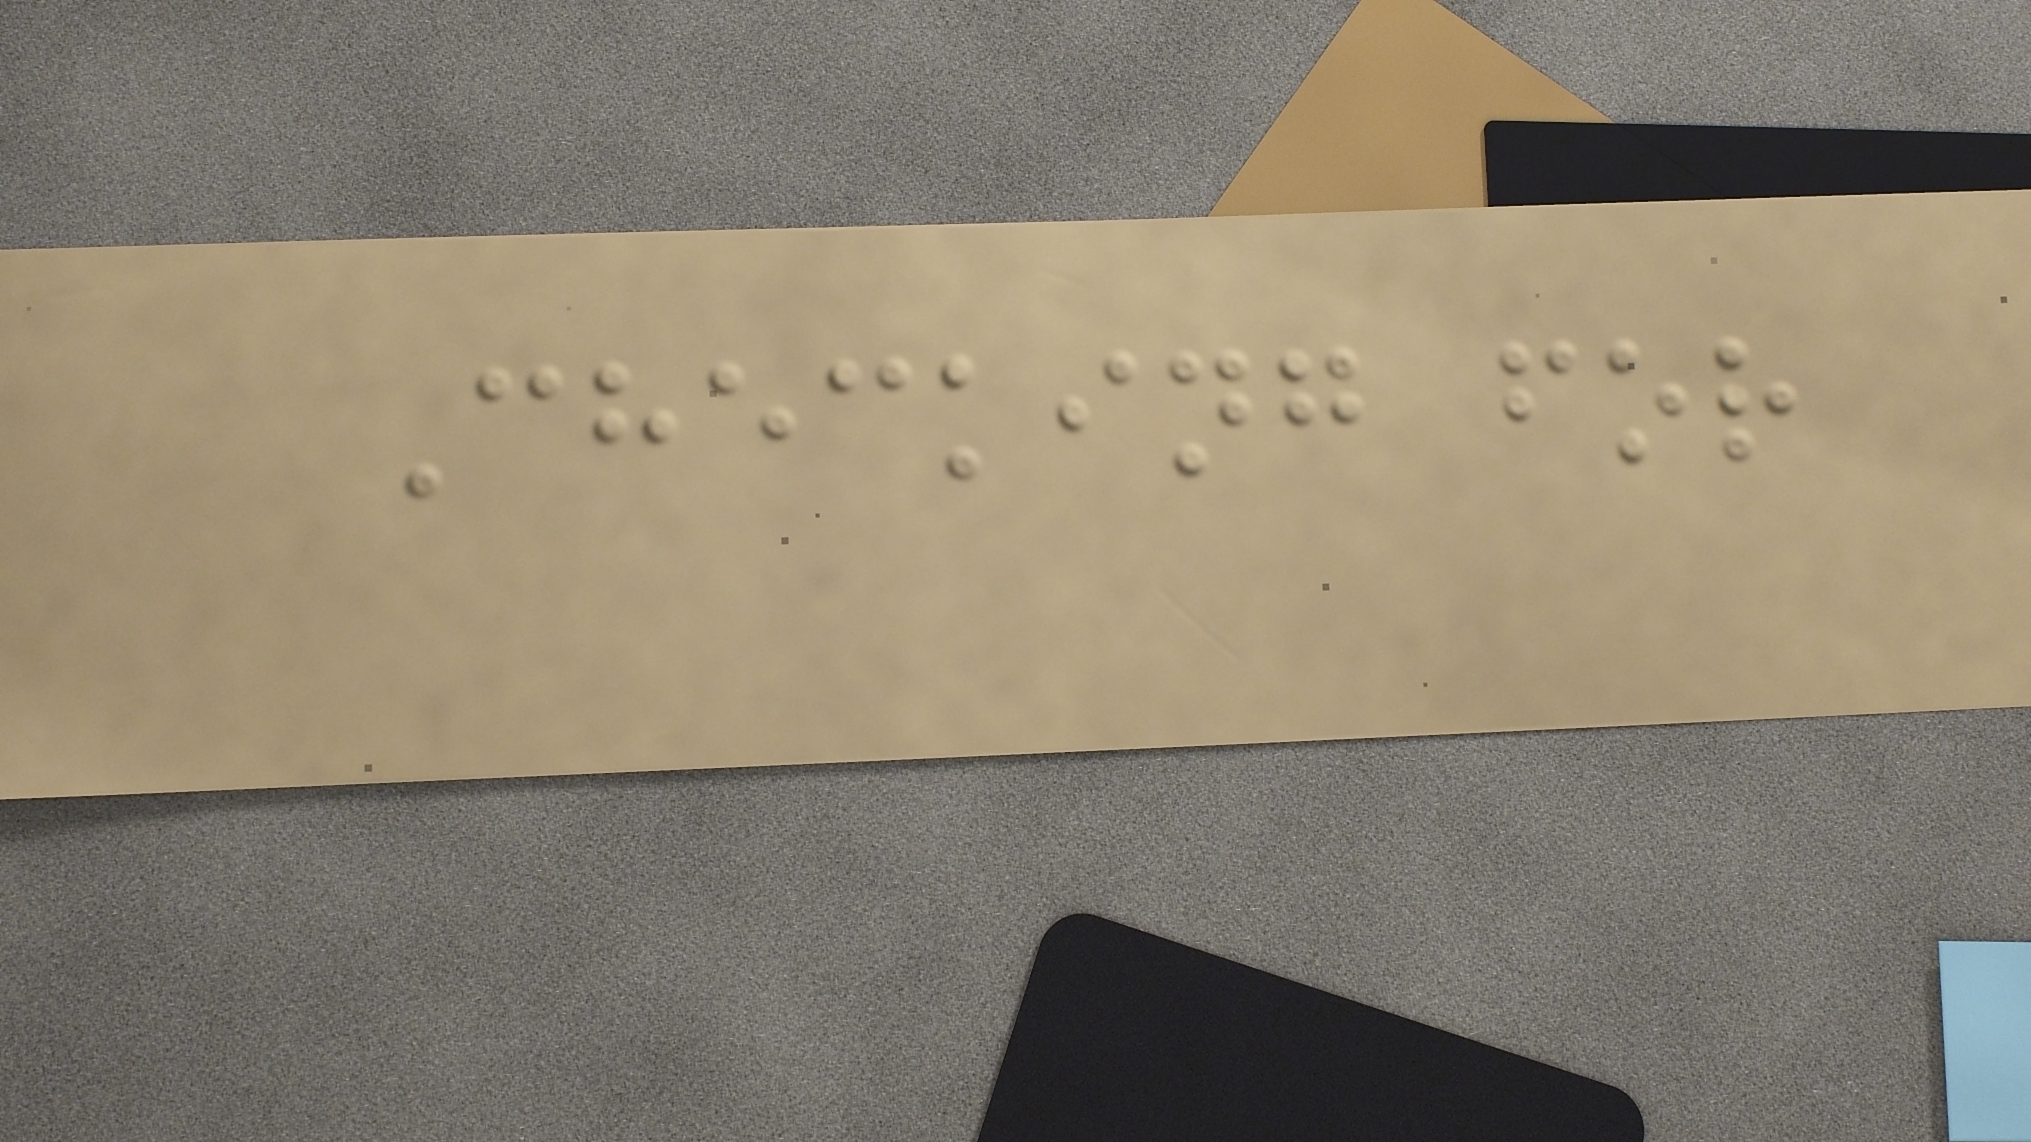Checking for
